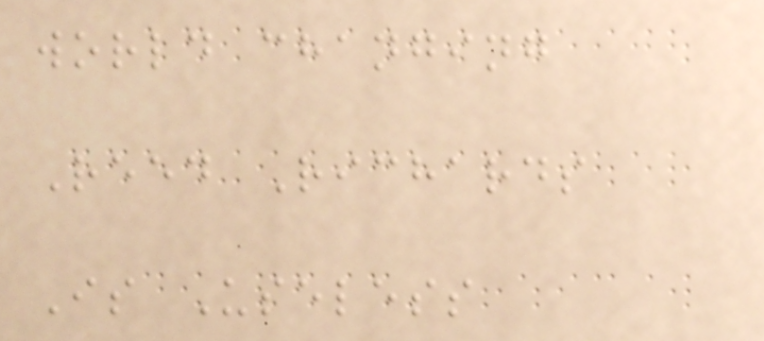world changing
Reed Richards
Is Useless
